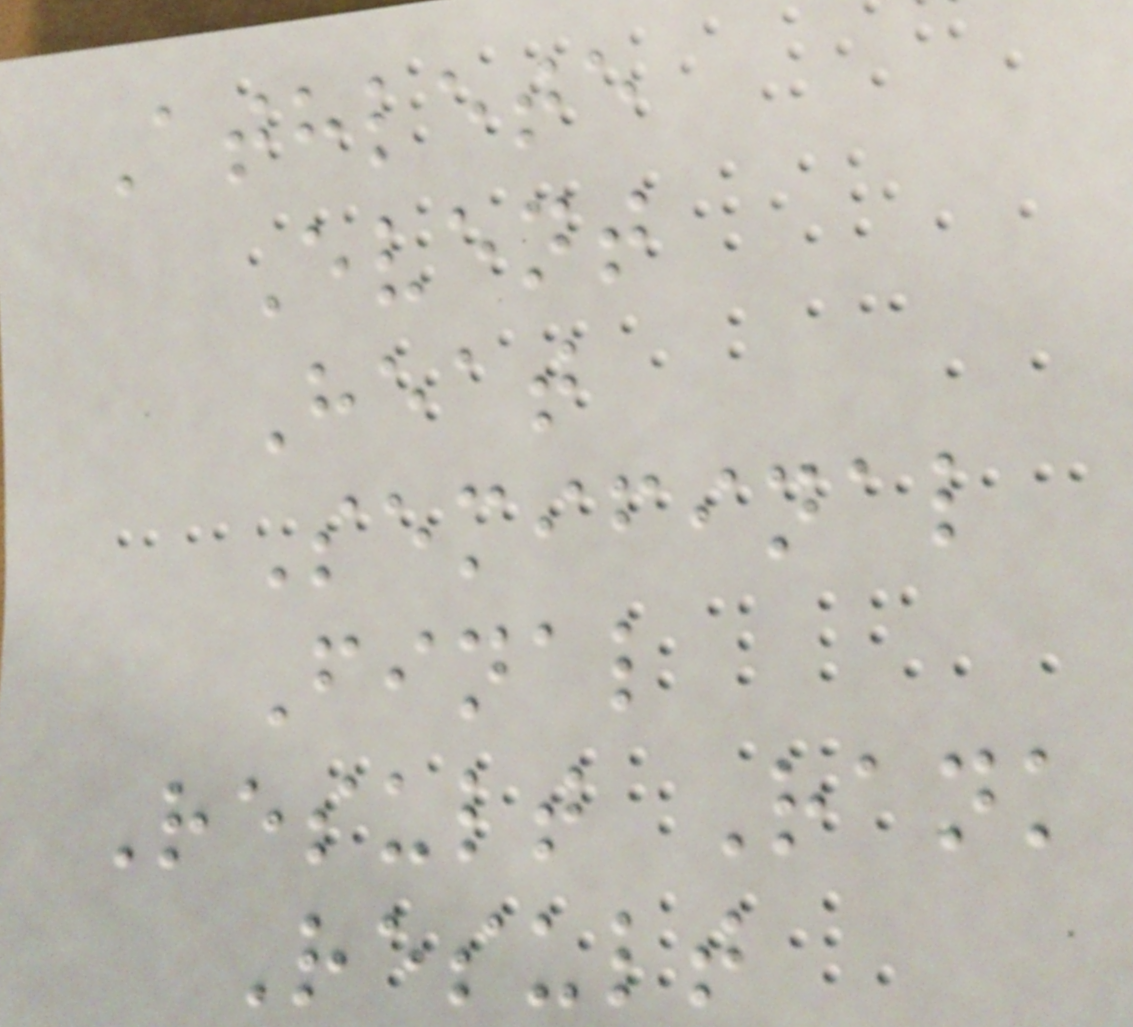Athlete
Event
Heat
Semifinal
Final
Result Rank
Result
